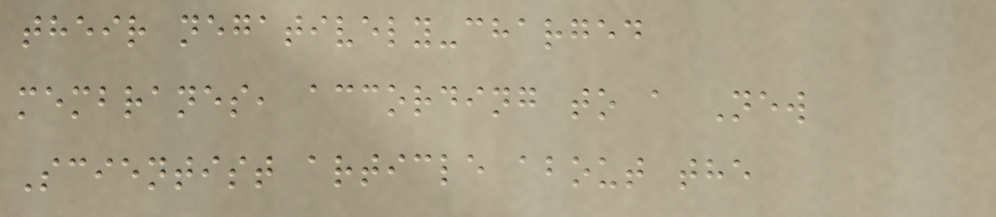their negatively-charged
membranes, according to a New
Scientist article about the
